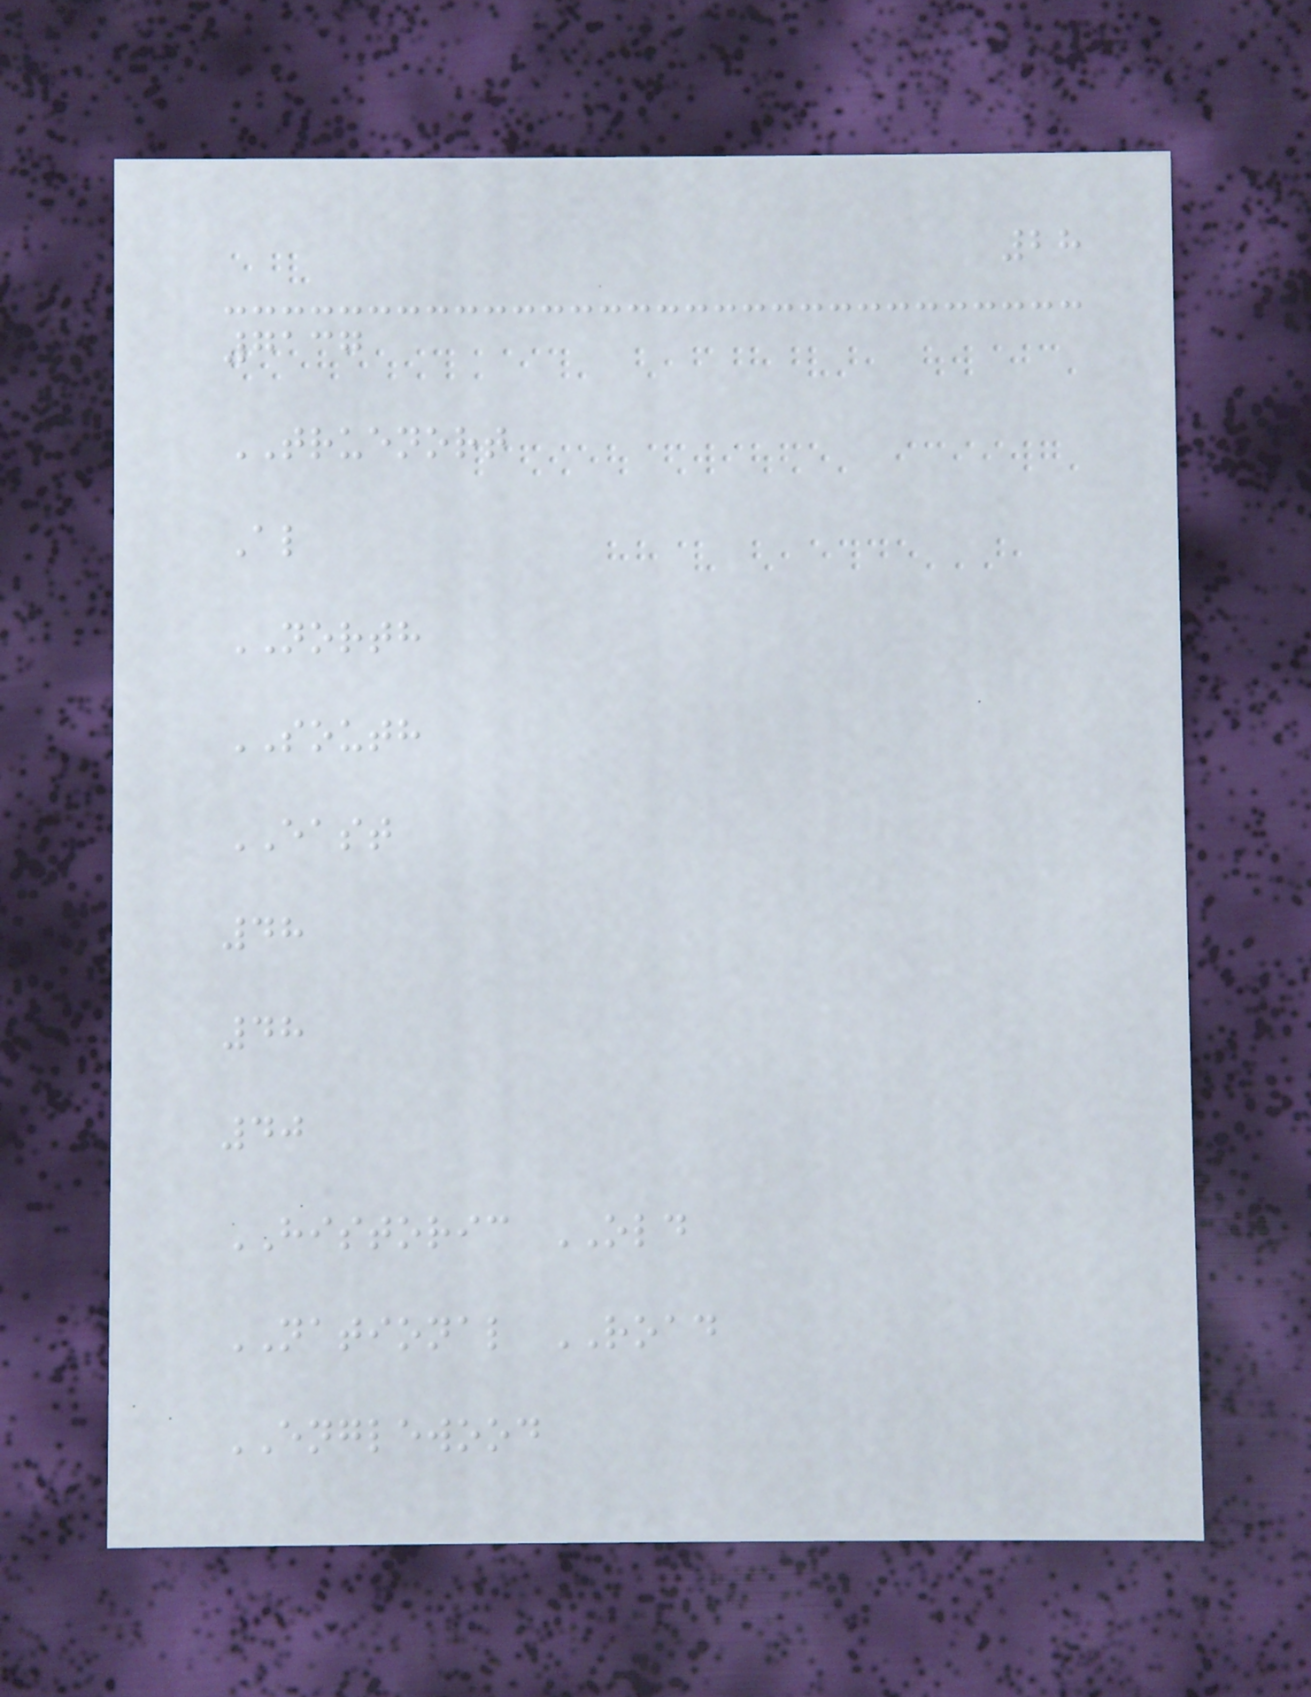28
7137
TRUENORT
Al
NORTH
SOUTH
EAST
48
48
40
HISTORIC OLD
NATIONAL ROAD
ENGLEWOOD
